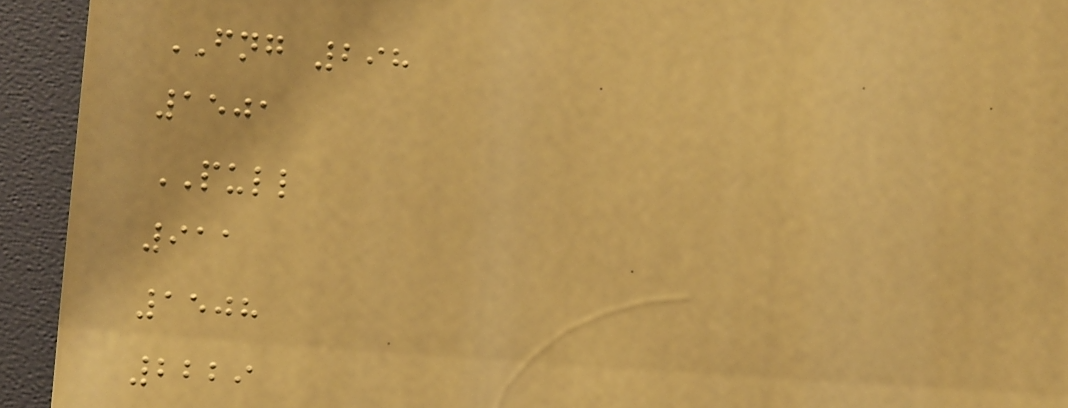FNG 298
1501
PULL
911
1508
2229
